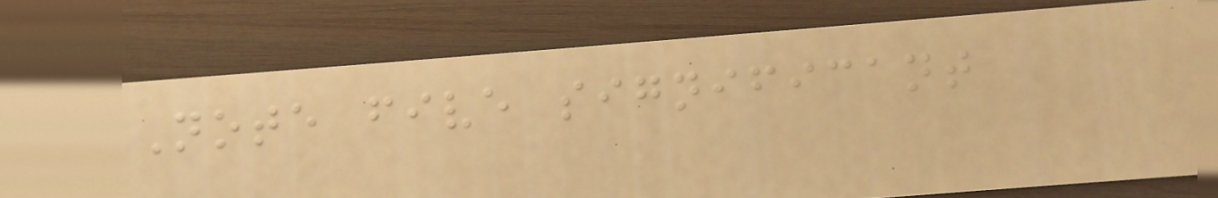Note five significant
